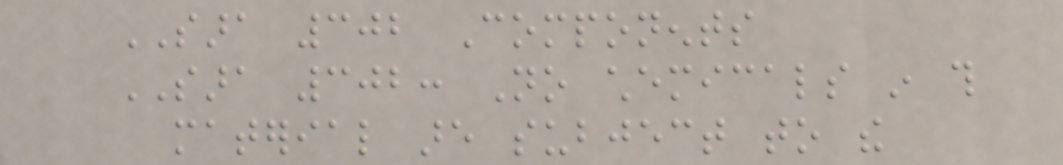SARA 302 Components
SARA 302: No chemicals in this
material are subject to the
